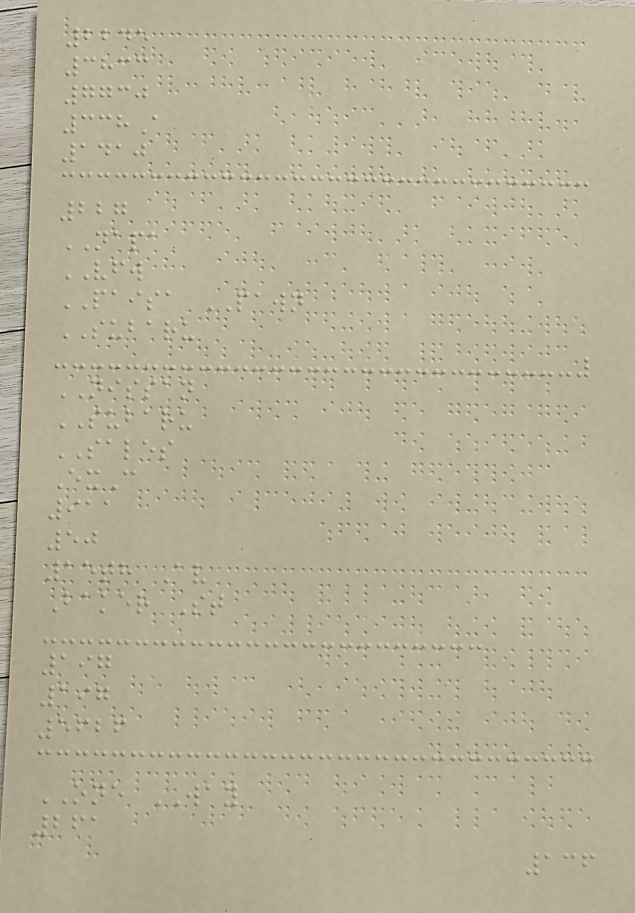2245
3833
7730
338A
1410
227
NAPA
VFW
PAISA PAWN
SUBARU
NISSAN
SUBARU
SALES
ExC
911
50
15th Av
Baker St
197
197
5626
ONE WAY
261
136
